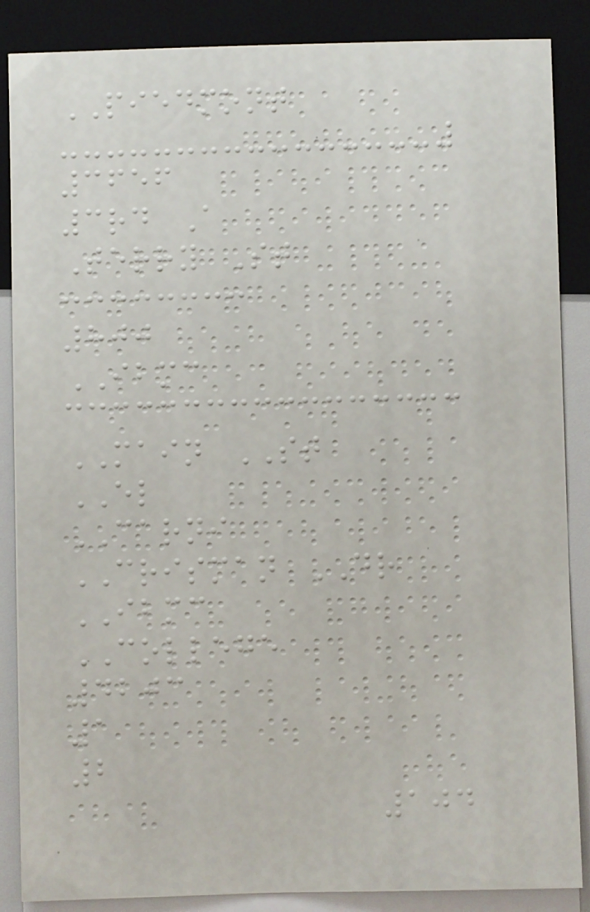PIEDMONT
3656
3rd A
Terry St
800
IBMC
MAIN ST
EL
CARNI
CRISMAN DR
IBMC
COLLEGE
4203
1
2
104
